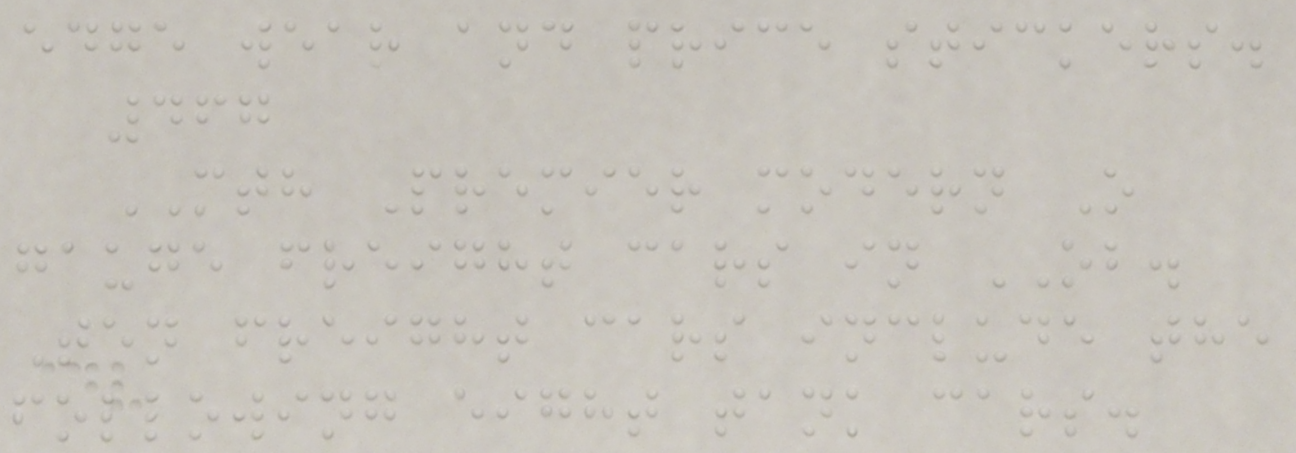edge wear and price stickers.
467
MTH Premier modern O
gauge freight cars in OB.
Ten freight cars include the
following eight tank cars.
